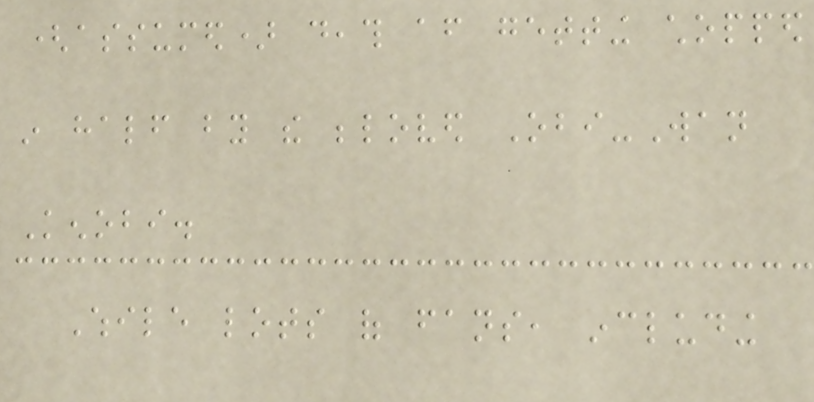(assumed) death after getting chopped
in half by the beloved Obi-Wan
Kenobi.
While lots of fans, including
